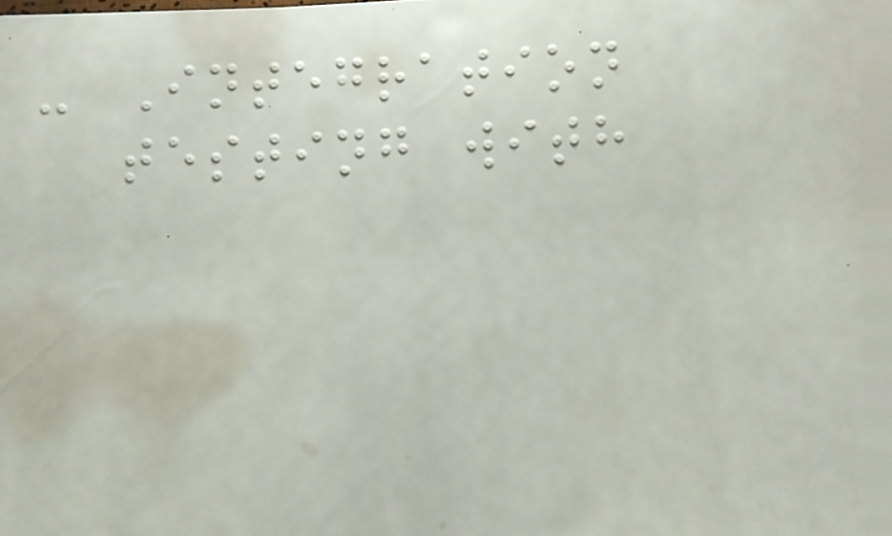- Integration
testing with
